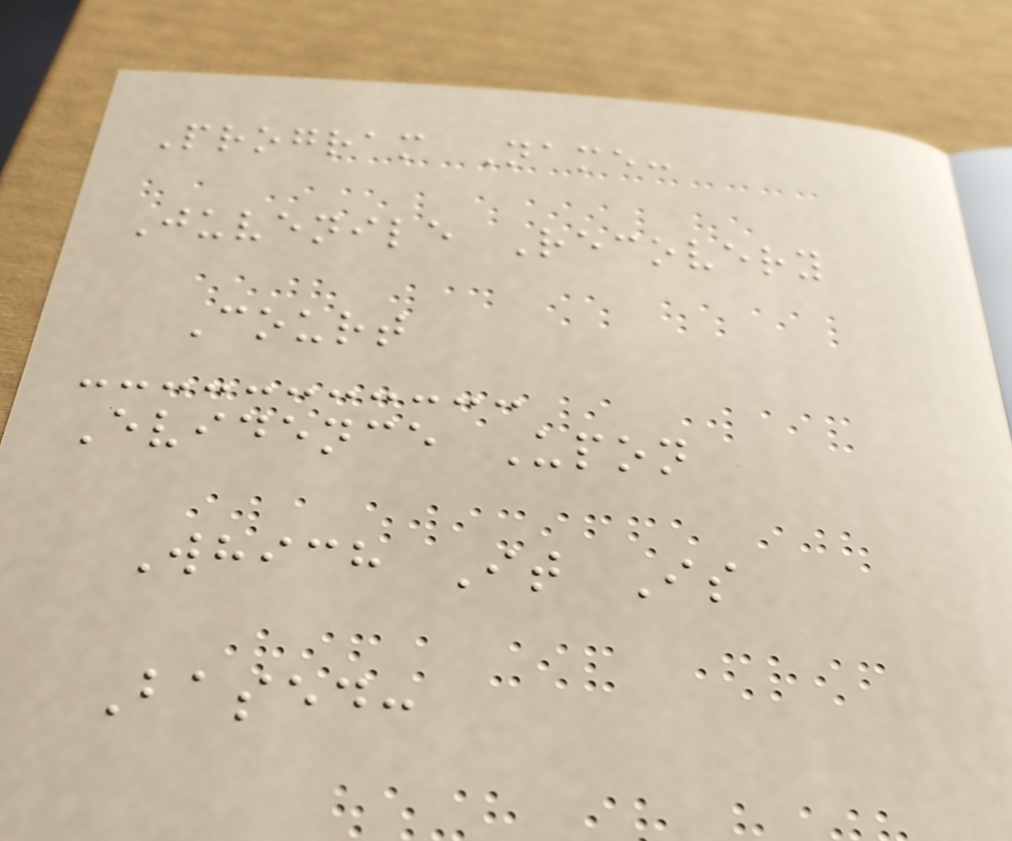Program Name:
Juvenile Recovery
Court
Evidence Upon
Which It Is
Based:
